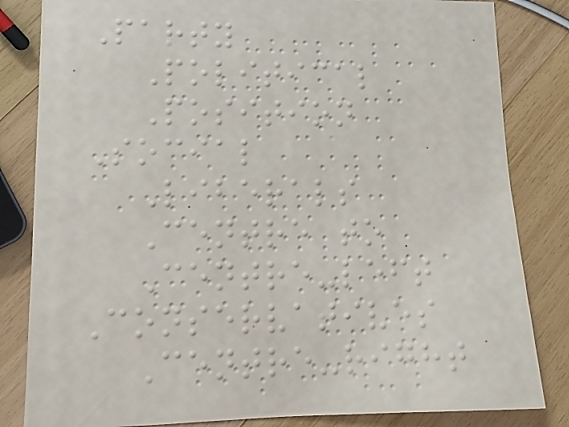Party
Political
Position
Social
Liberals
Centre to
Centre-left
Conservatives
Centre-right
